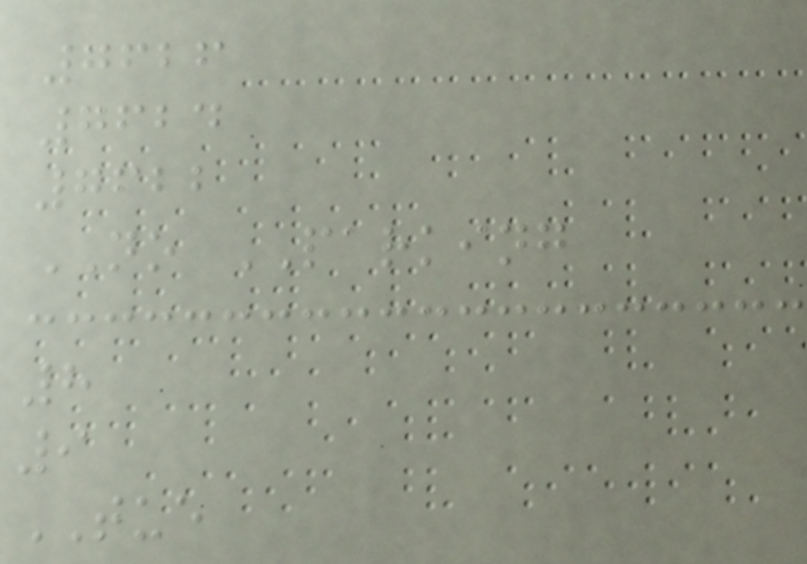7626
7624
7622
NO PARKING
8
9
TUE
